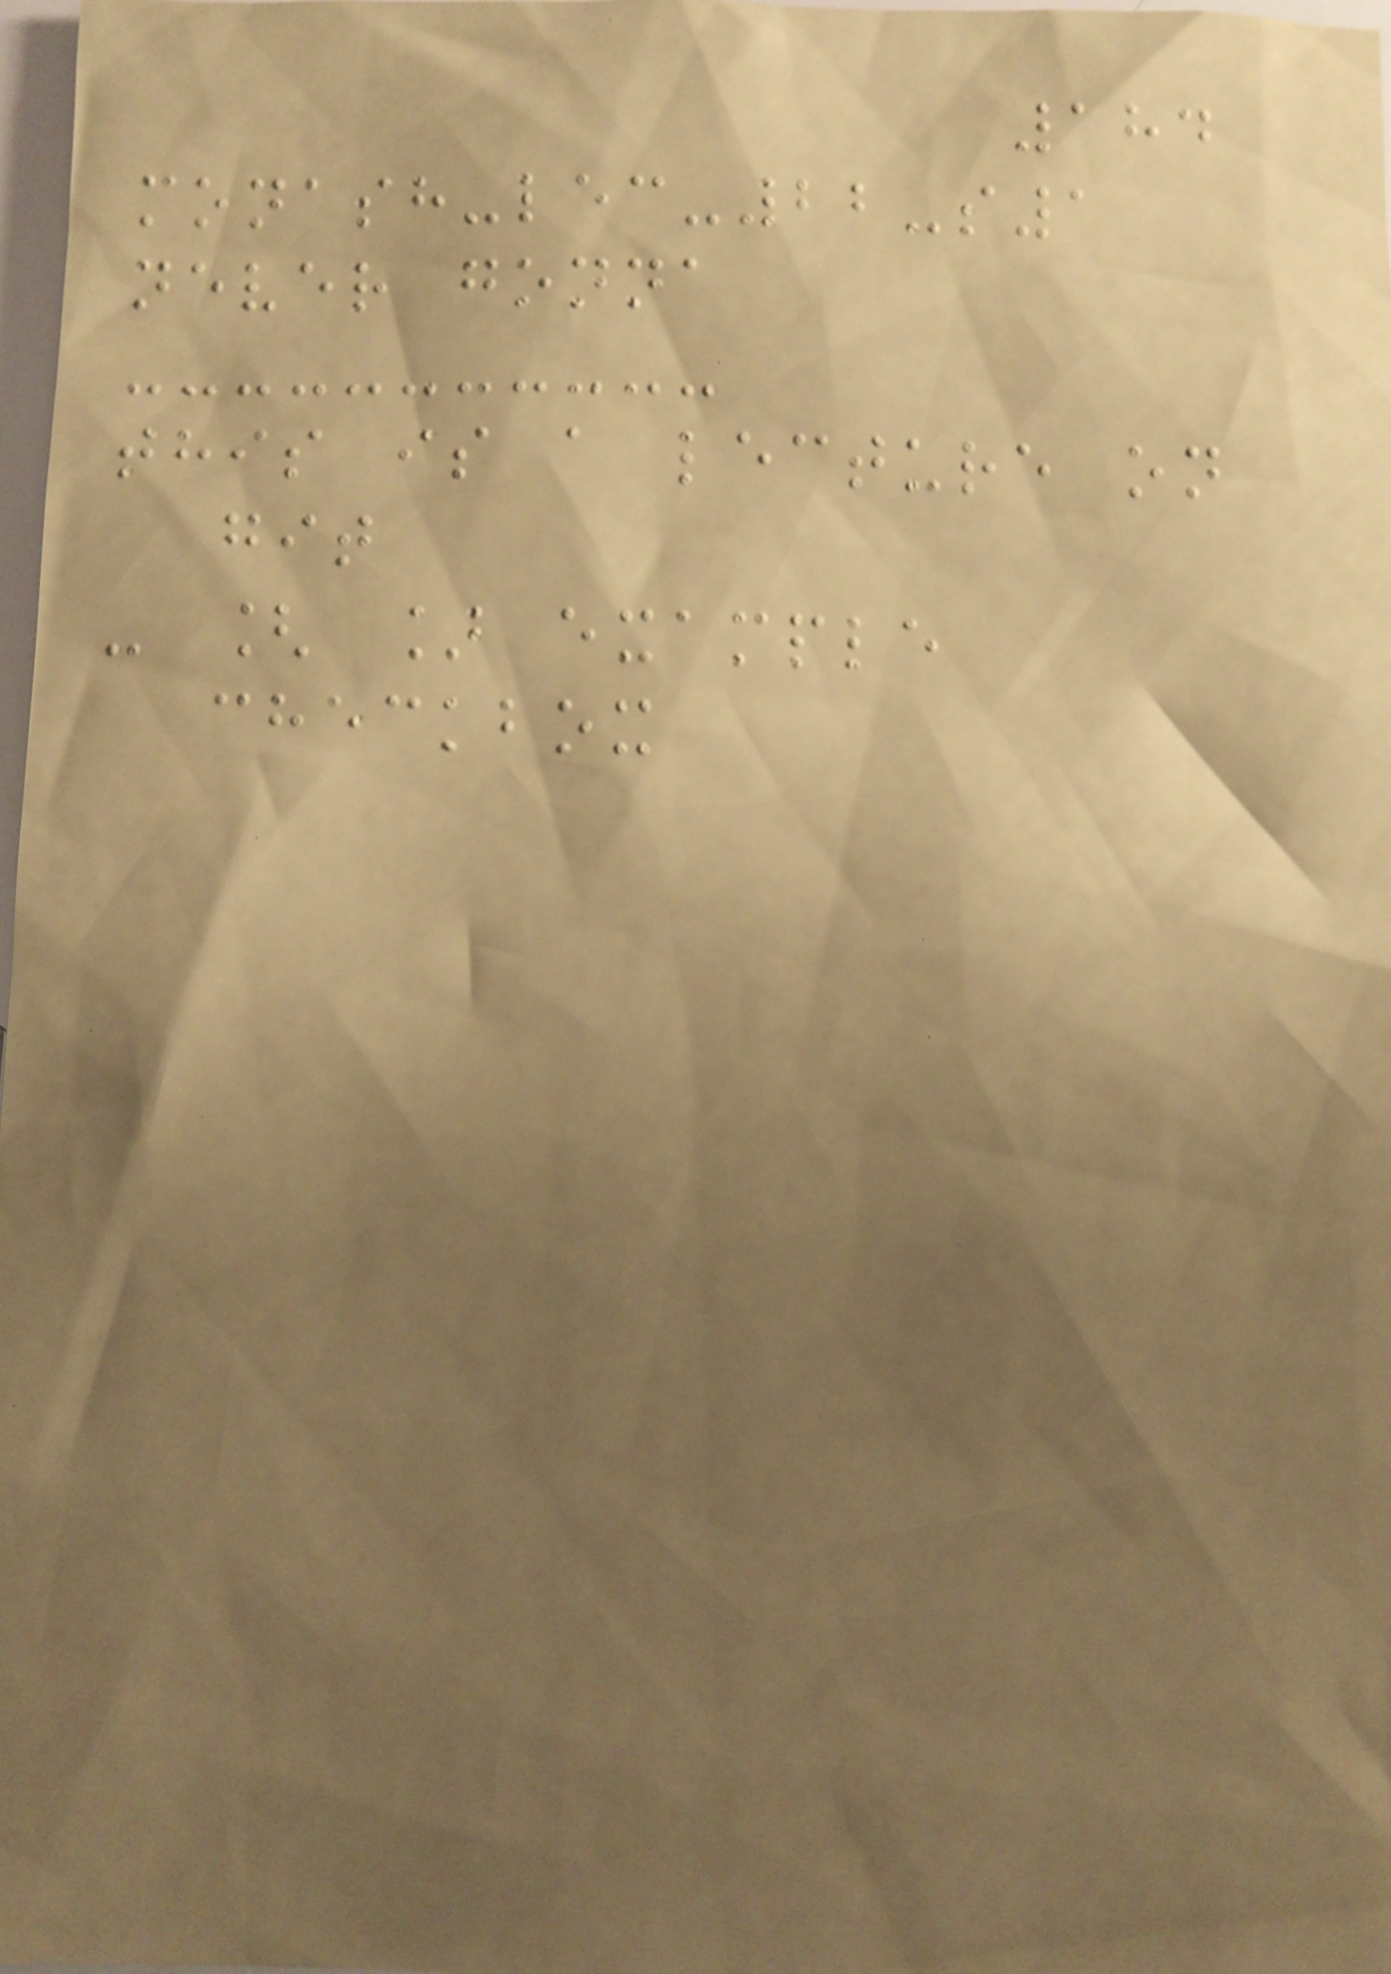184
monash-lec-22-s1
never gonna
this is a lecture on
git
- [ ] example
checkbox
